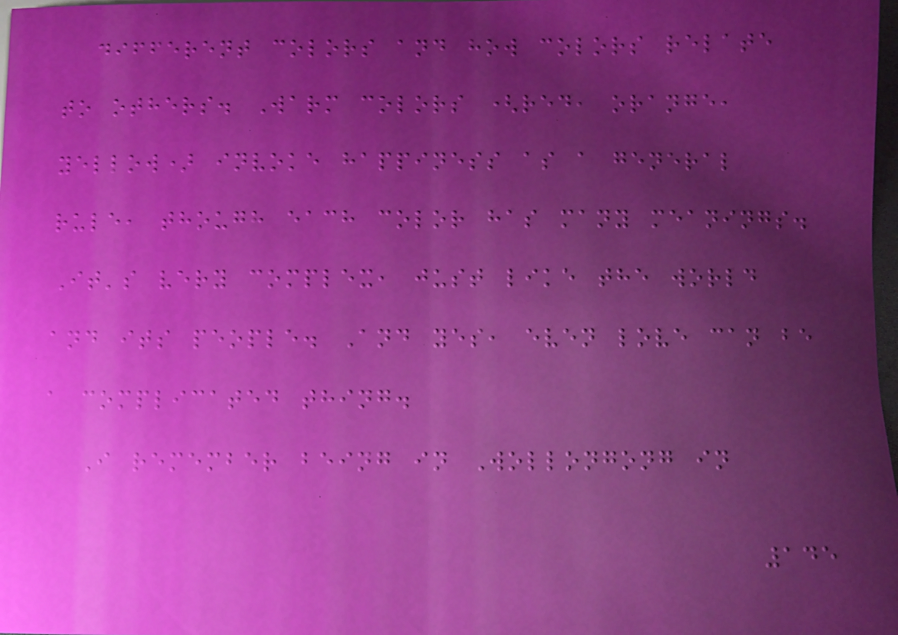different colors and how colors relate
to others. Warm colors (red, orange,
yellow) invoke happiness as a general
rule, though each color has many meanings.
It's very complex, just like the world
and its people. And yes, even love can be
a complicated thing.
I remember being in Wollongong in
145
